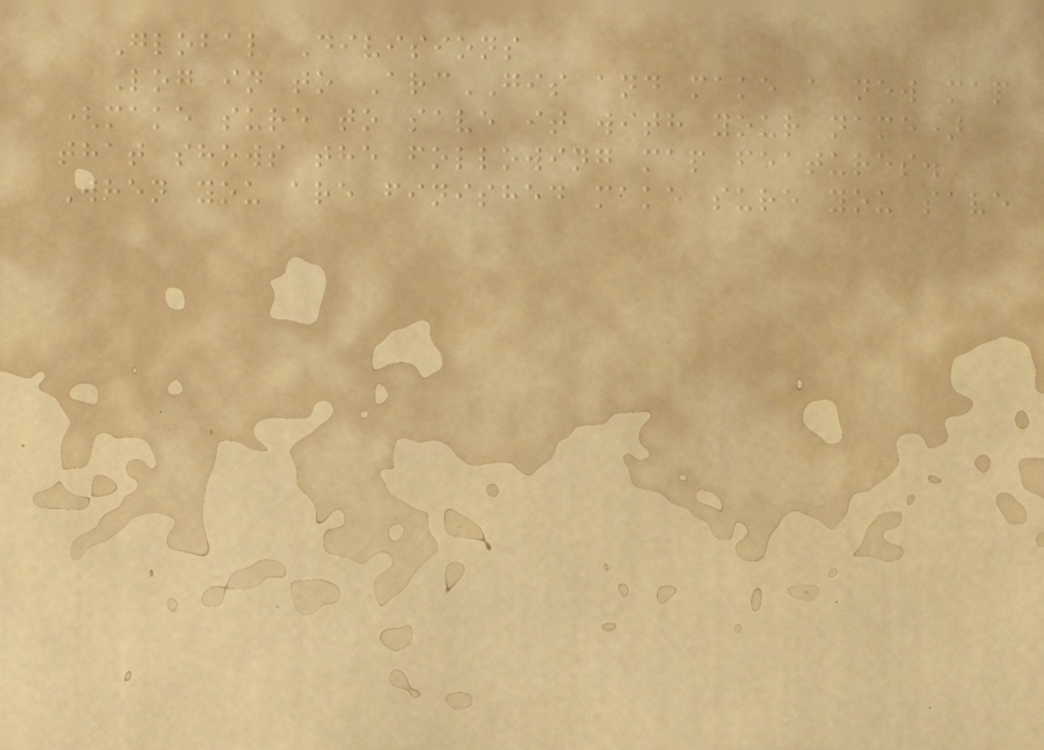Global Divisions
Log in to ArcGIS and make a new map
(make sure to save it with your name)
that shows the following map features.
When you are finished make sure you save
